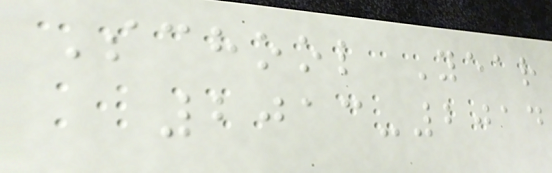School Year
2013-2014
